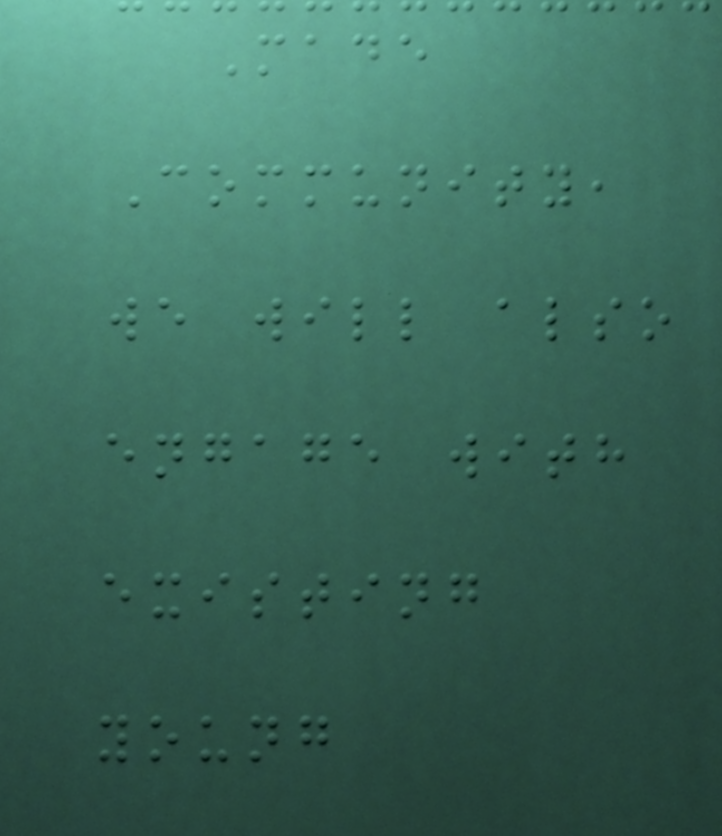Made
Community,
we will also
engage with
existing
young
